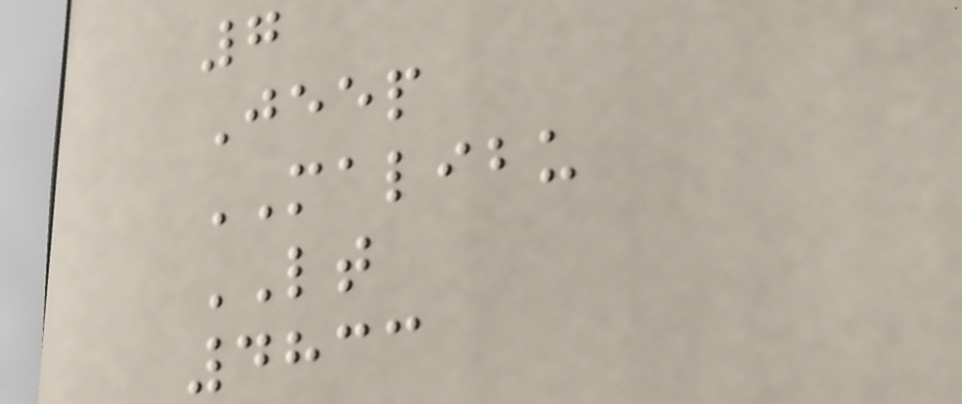7
Jeep
MALIBU
LT
4833
